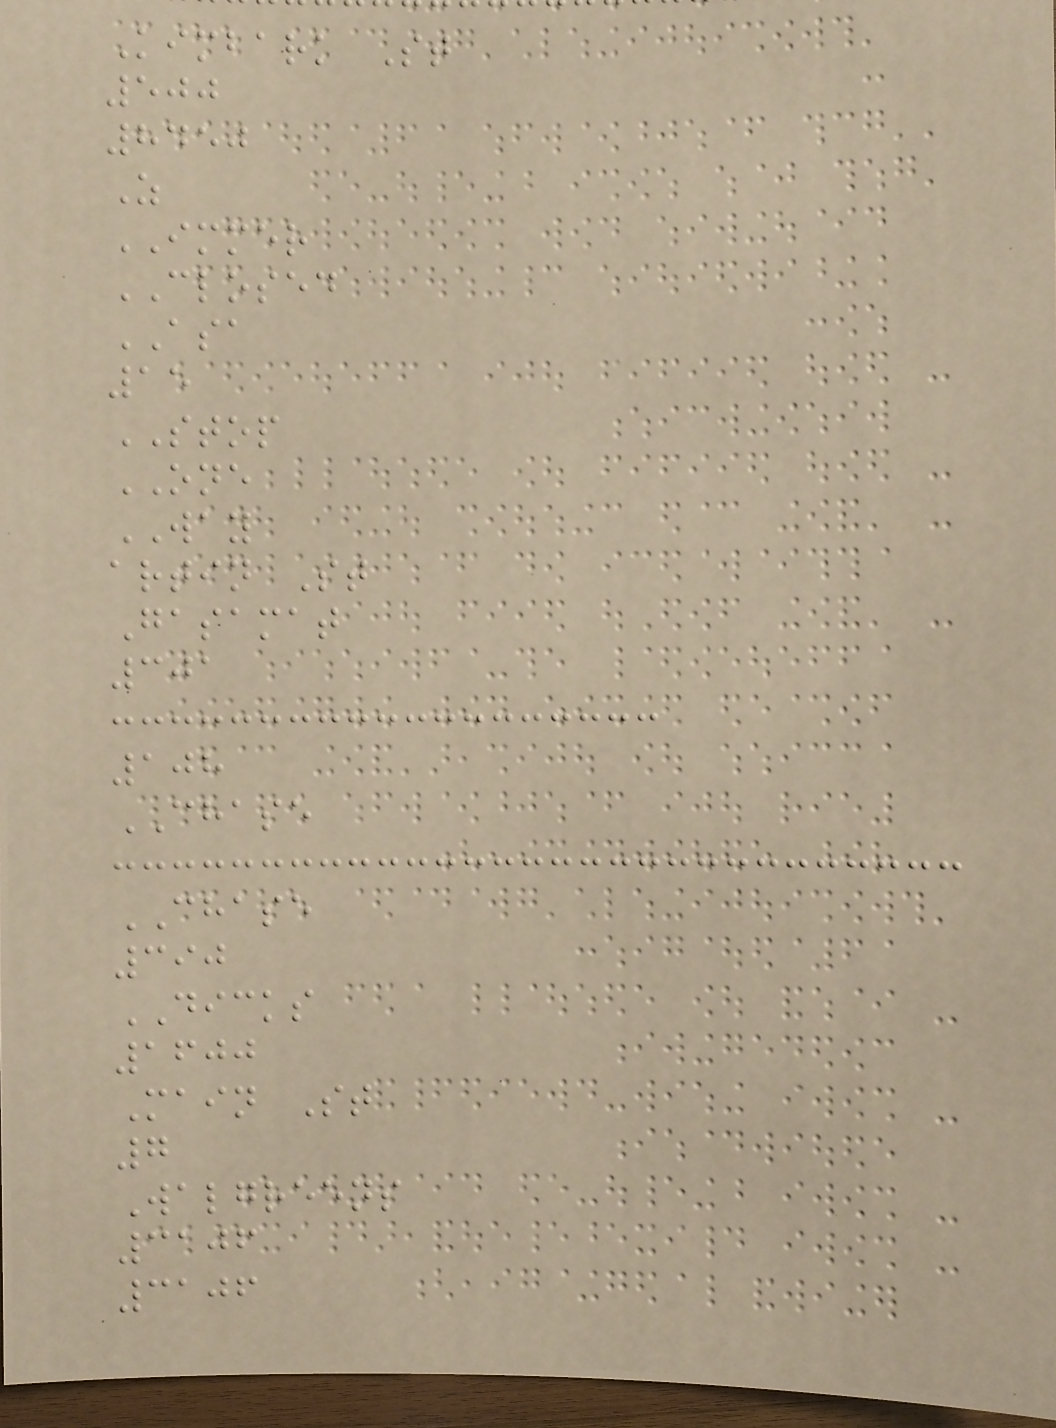Kimbark St
500
8450
Z
IMMER
CLOSED
ASA
15
STOP
ONE
WAY
artin St
Gasamat
301
108
CHASE
CHASE
390
DICKS
1600
Main St
7
Walgreens
3106
3106
